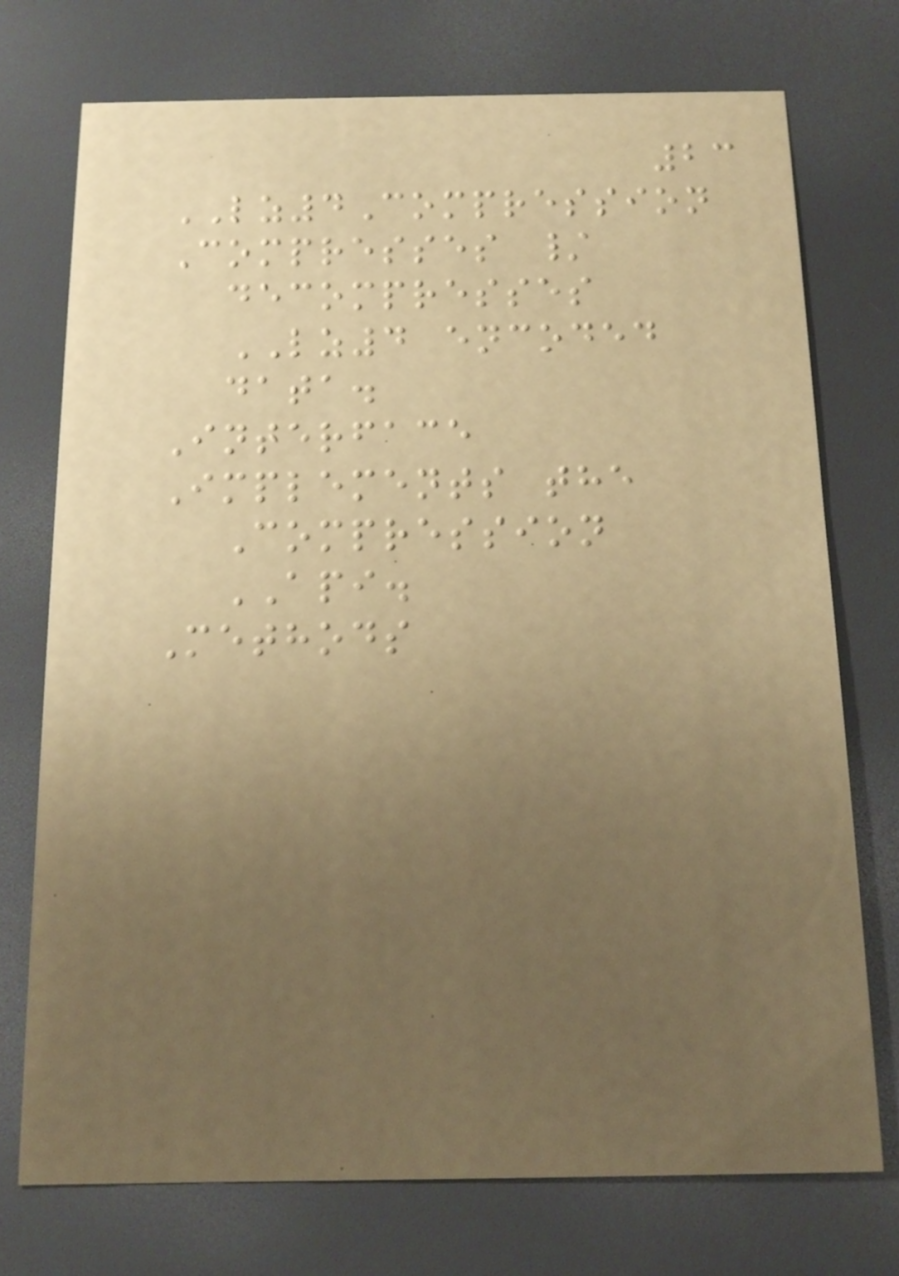23
LZ4Compression
Compresses /
decompresses
LZ4 encoded
data.
Interface
Implements the
Compression
API.
Methods
